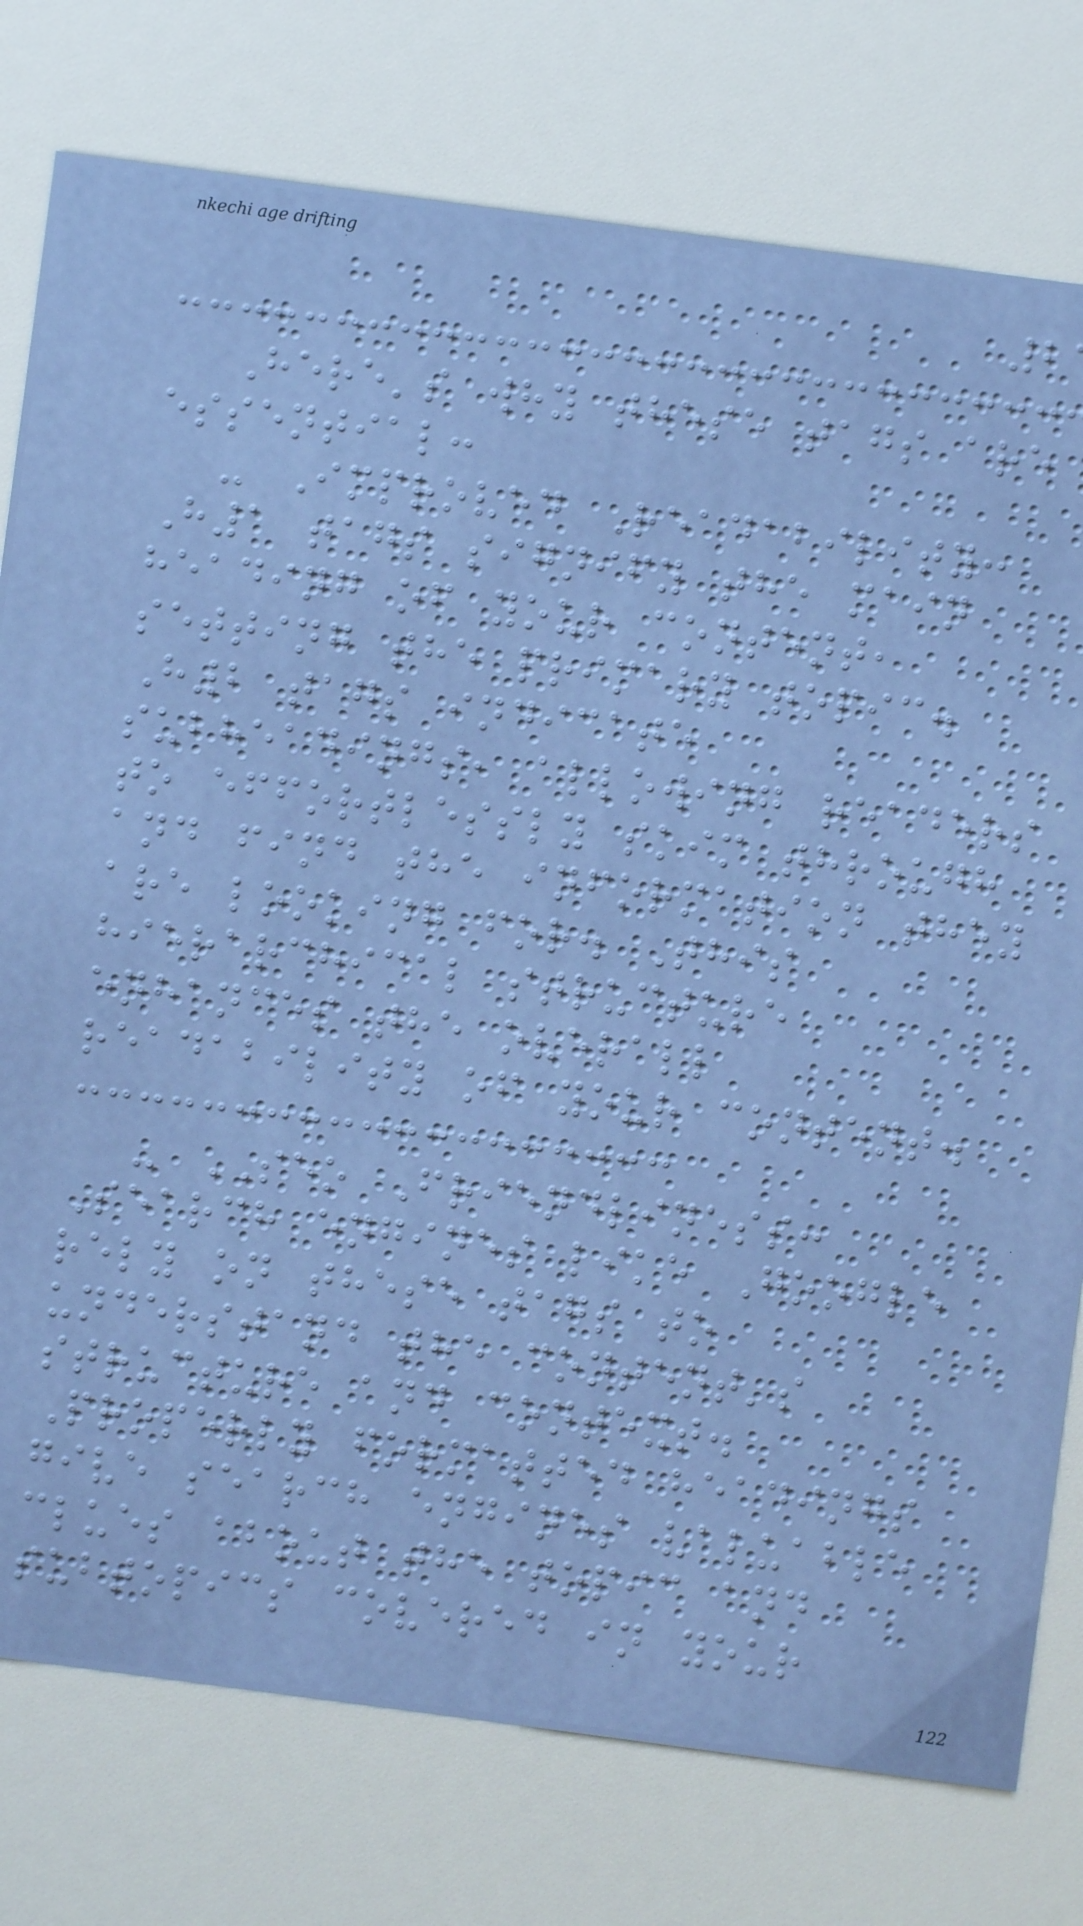Here's why these tags are
essential:
- Improved Readability:
H1 tags signify the main
heading of your content,
setting the primary topic.
H2 tags indicate
subheadings, allowing readers
to effortlessly skim through
and find the information they
are looking for. This
hierarchical structure
enhances the overall
readability of your content.
- SEO Friendliness:
Search engines like Google
rely on these tags to
understand the content's
structure and context.
Properly formatted headings
give search engines valuable
clues about the topic and
subtopics covered in your
